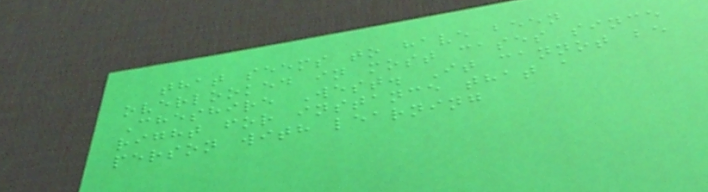that seems to have been
overlooked in most cases since
Cheshire West. It cannot be
right for instance that a
person with learning
